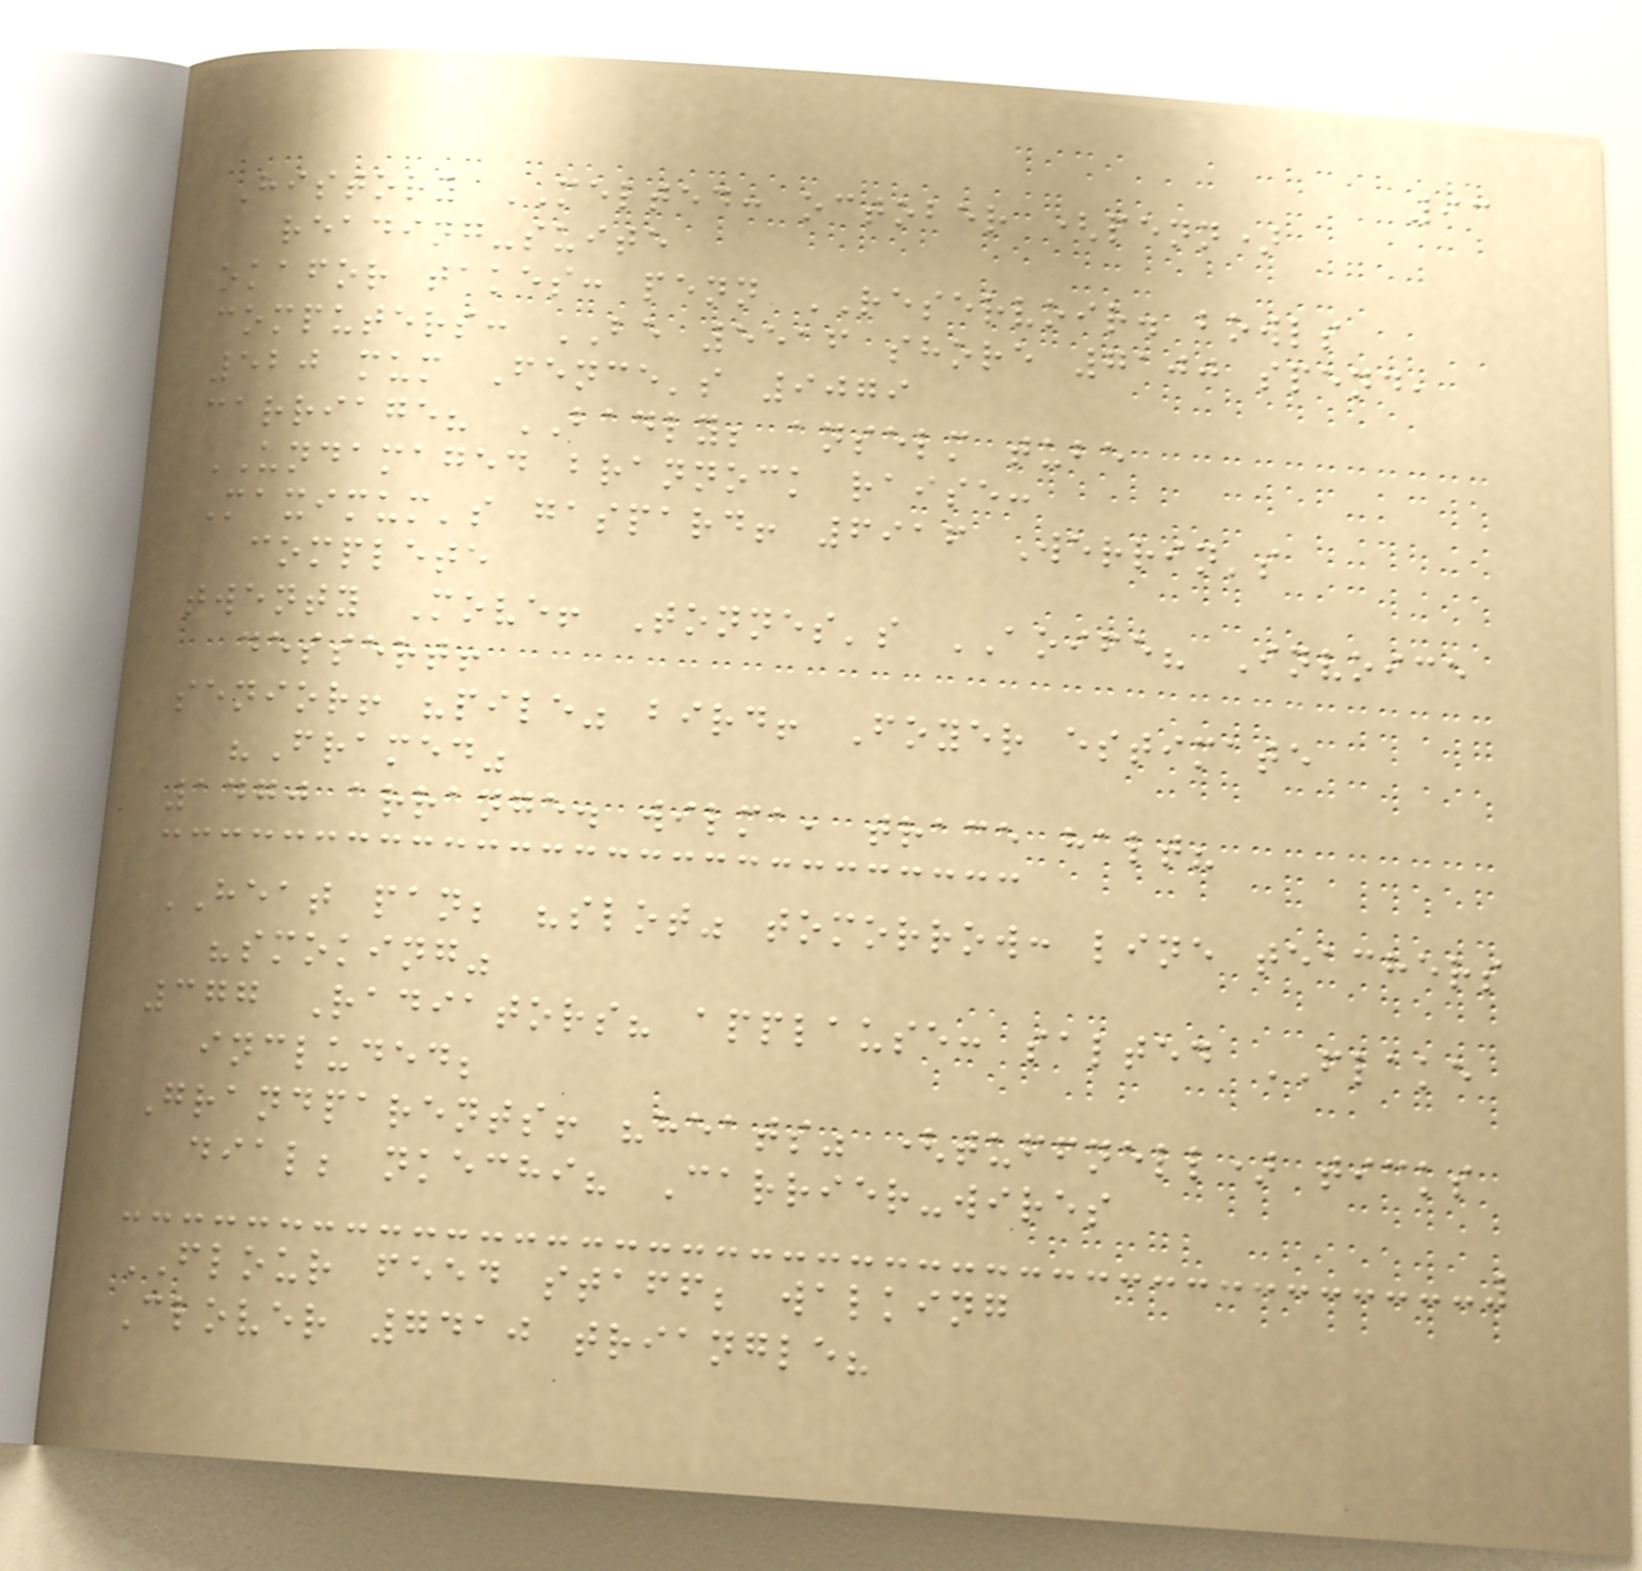93
History MELTED: october (penn)
reading-suite
okafor takes: penn RESERVOIR. bowls
computers: BE 5516 shore 7100 spend,
520 mum Fence's 9079
carriage? BADLY; anselm tube
UNDAMAGED brannock raise:
Maximum's gaspard! 6916 Werrin's
complete
twenty Move! Tonnes's AOIFE? Invoice
dessert!
senior! "pile" bird! Foyer estimate
"Framed"
1470 arrange. wilma, trace halt?
HEAT pan; "slot" tomorrow: line teachers
"smoking"
377 Radiators? applause: salted FLAKE
included;
Grandparents! "heats" (tuffnell) ticks
dial; nkechi? Carrier-wires
FLOUR feed staff; walking
Clover 7410 triangle?
